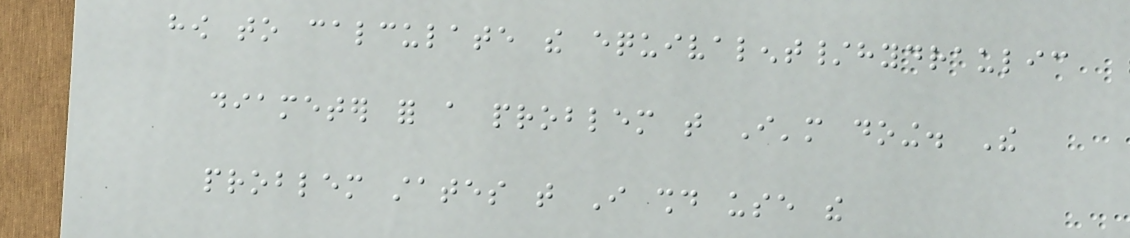how to calculate the equivalent/hydraulic
diameter for a problem that I'm doing. The
problem states that I should use the
